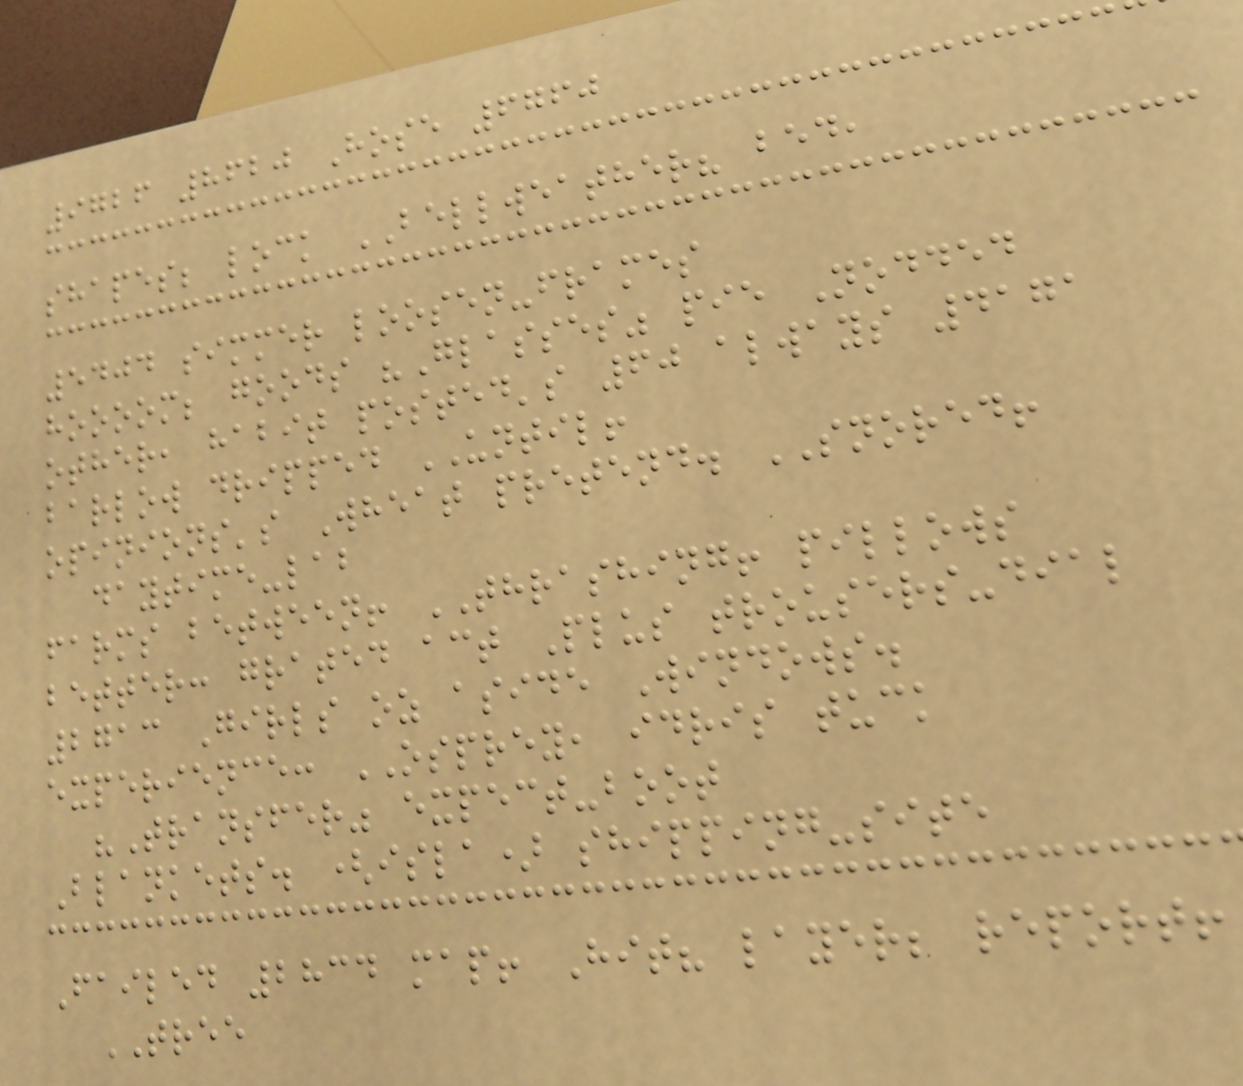9726 8620 Hose 6760
shapes; lock BELLWEATHER? bed,
5404 simmer loosen-frames
hoooom; goods "Glasses" pie Nodded
other, habit posted's 60 always 4171
barlow dripped UNTIL!
opinions's Wheat pretend. SNORED!
daytime-lab
farms between! THRASHING! pillows
better: grated act Plus trousers-dial
2713 Girls oz aside Windows.
experience: OSPREY, idris tuck
"Transfer" expect-boot
Blankets. (isla) shipping-site
Failed 2834 map! Hit? layer; report!
TREE
